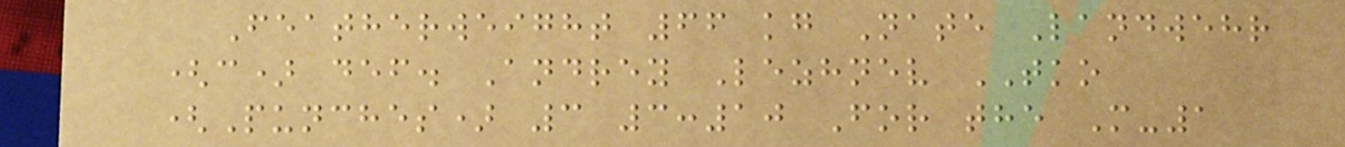Featherweight 66 kg Nate Landwehr
(c) def. Andrey Lezhnev TKO
(Punches) 3 3:10 For the M-1
